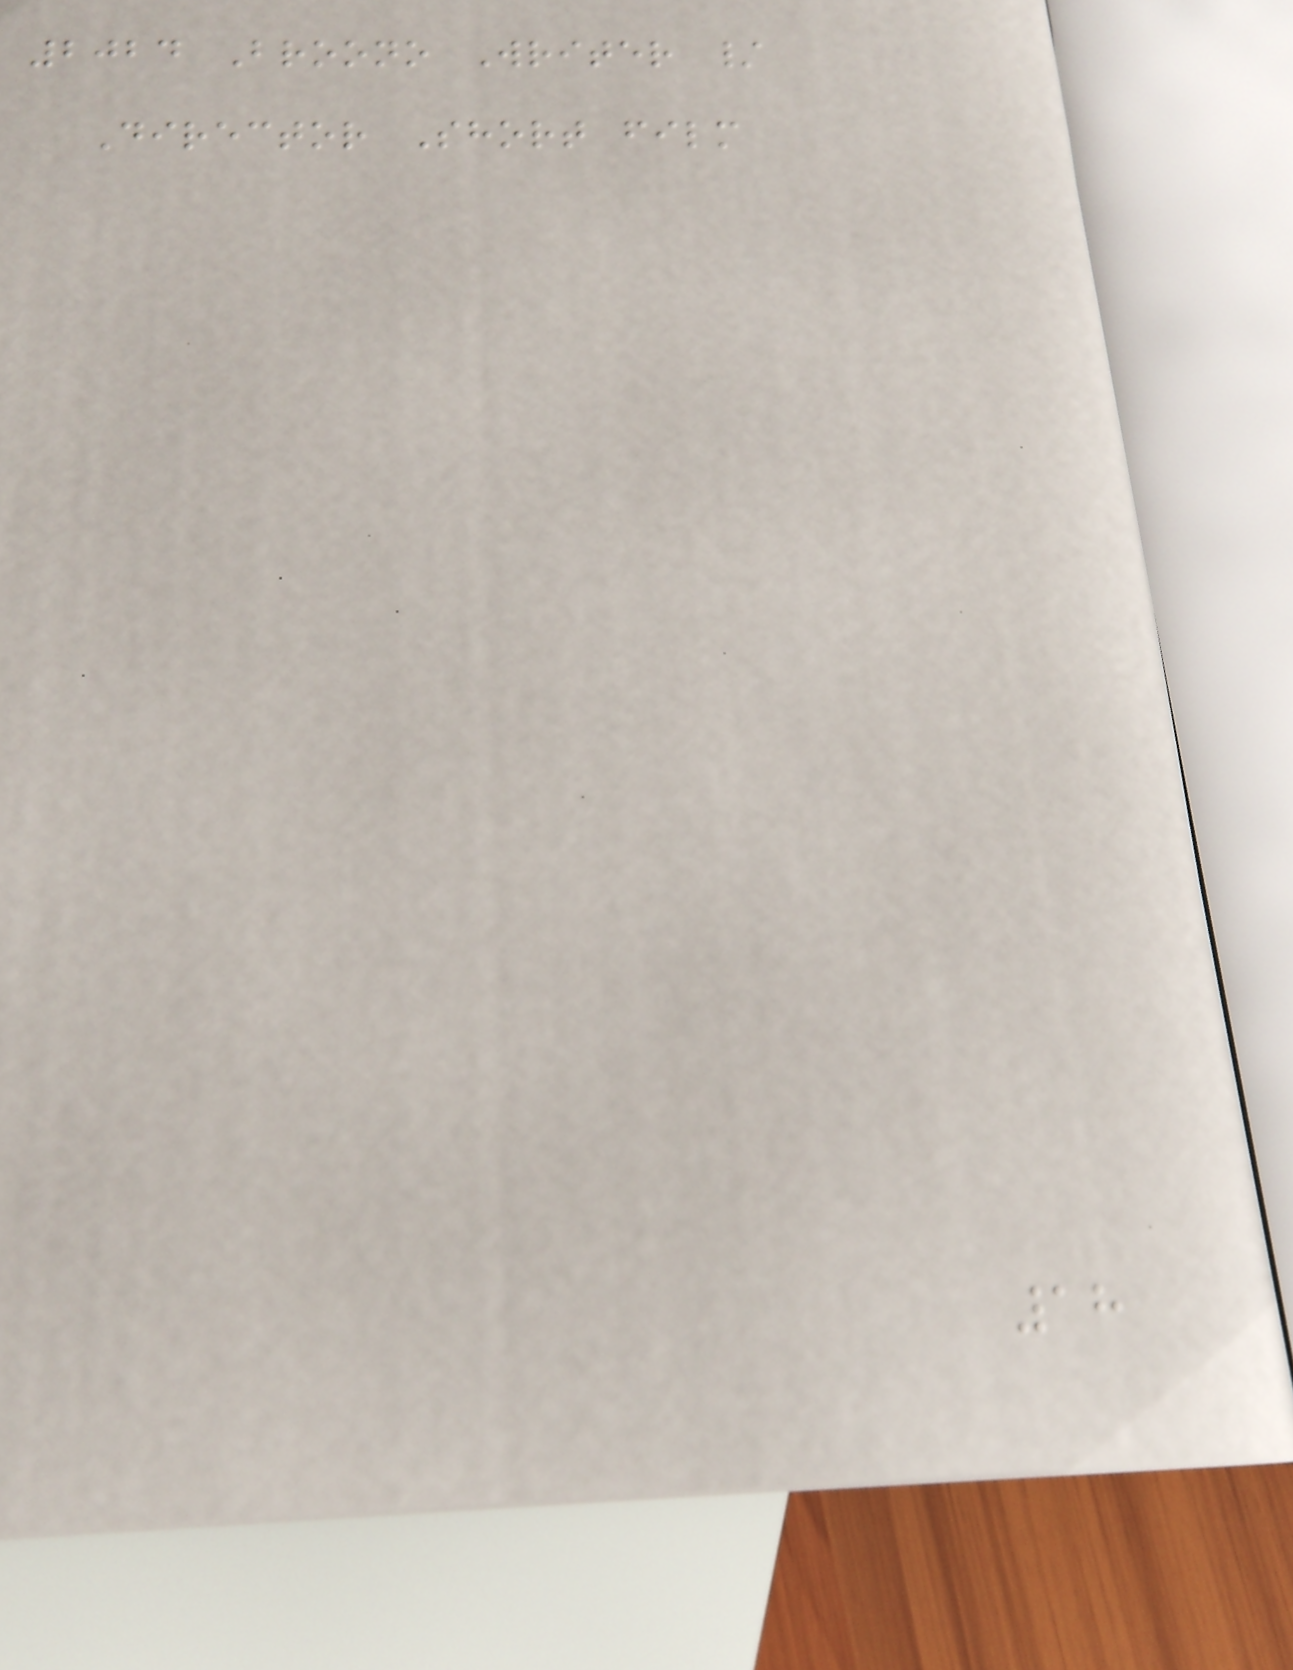2024 Broono Writer /
Director Short film
18
